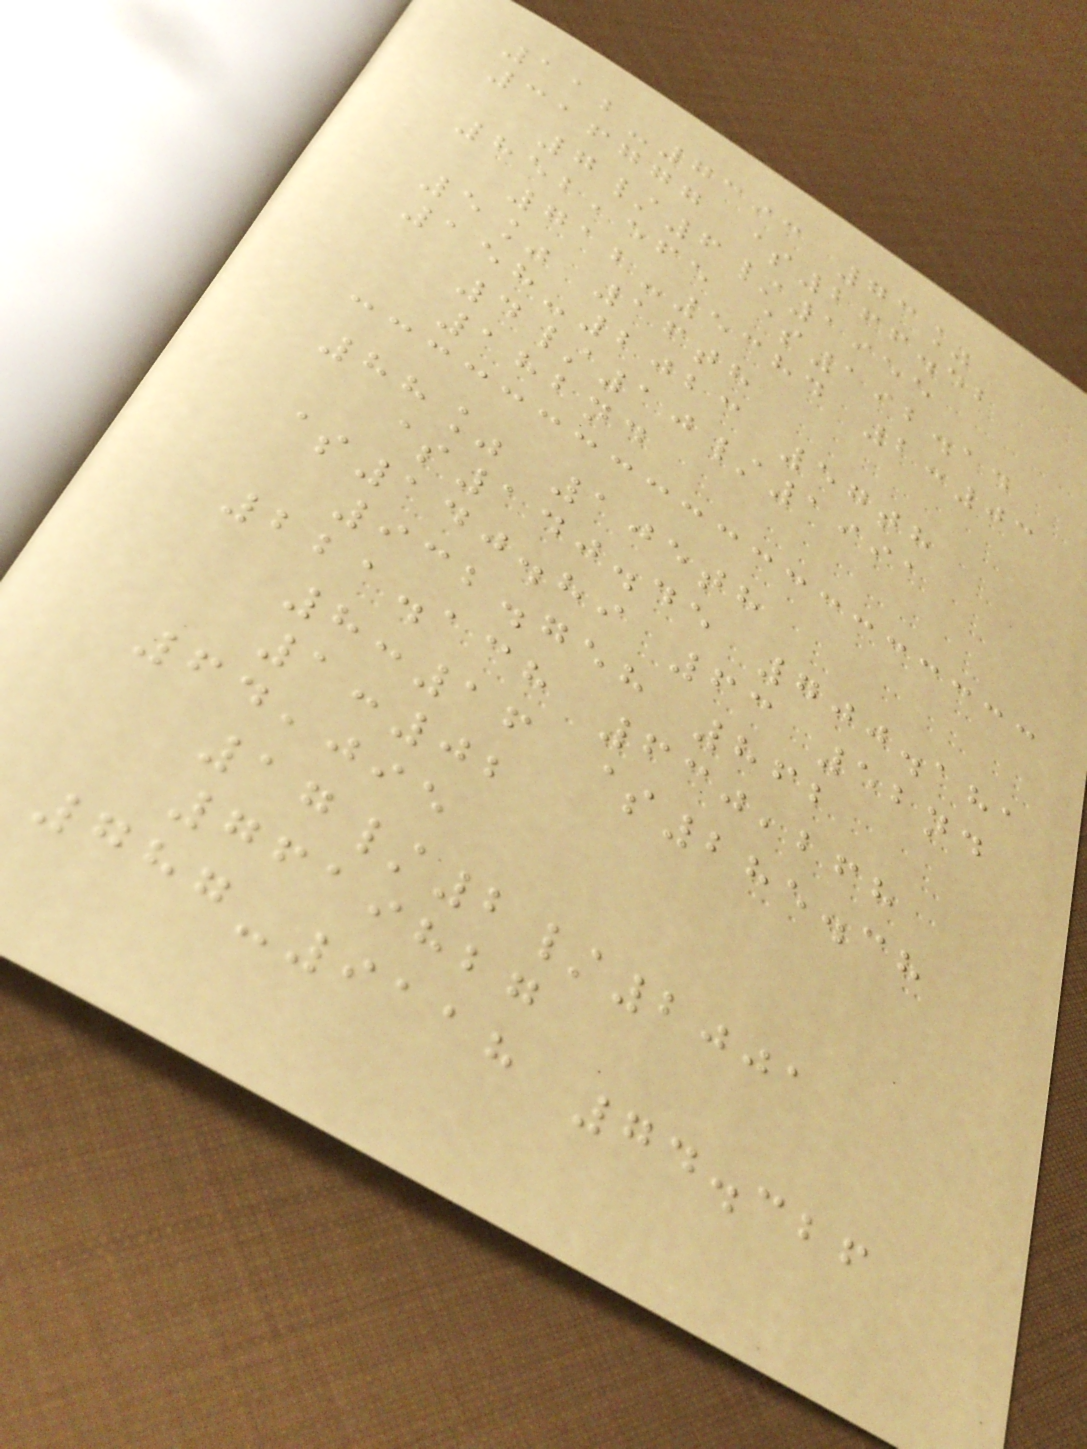112-7393 73%
316777 $266.42
7/6/1955
852,565 $192.14
712-5384 2:03
5% 16th
158-2023 57th
4/10/1991
182nd
88% 105th
$140.45 700.181
$140.89 63 52nd
932.758 862
221.138 630,268
8:16 $285.38
1:02
64,095
17/2/2001
7619827
787-9118 74.326
